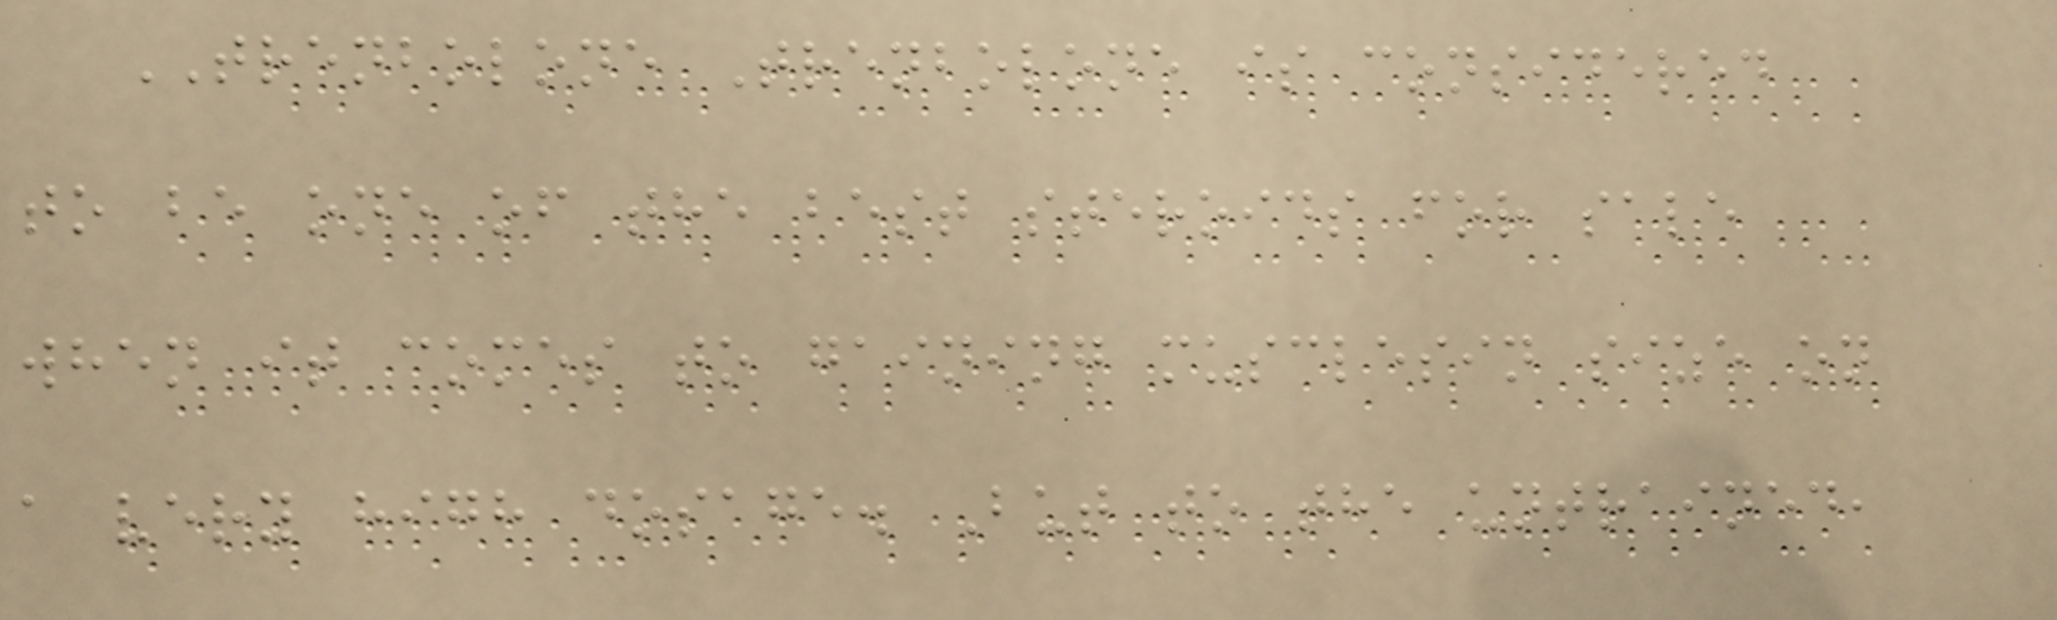TRENBOLONE Trenbolone is considered
to be one of the best steroids for sale
when it comes to gaining musclesin size on
a very high dosage. But to the untrained,
